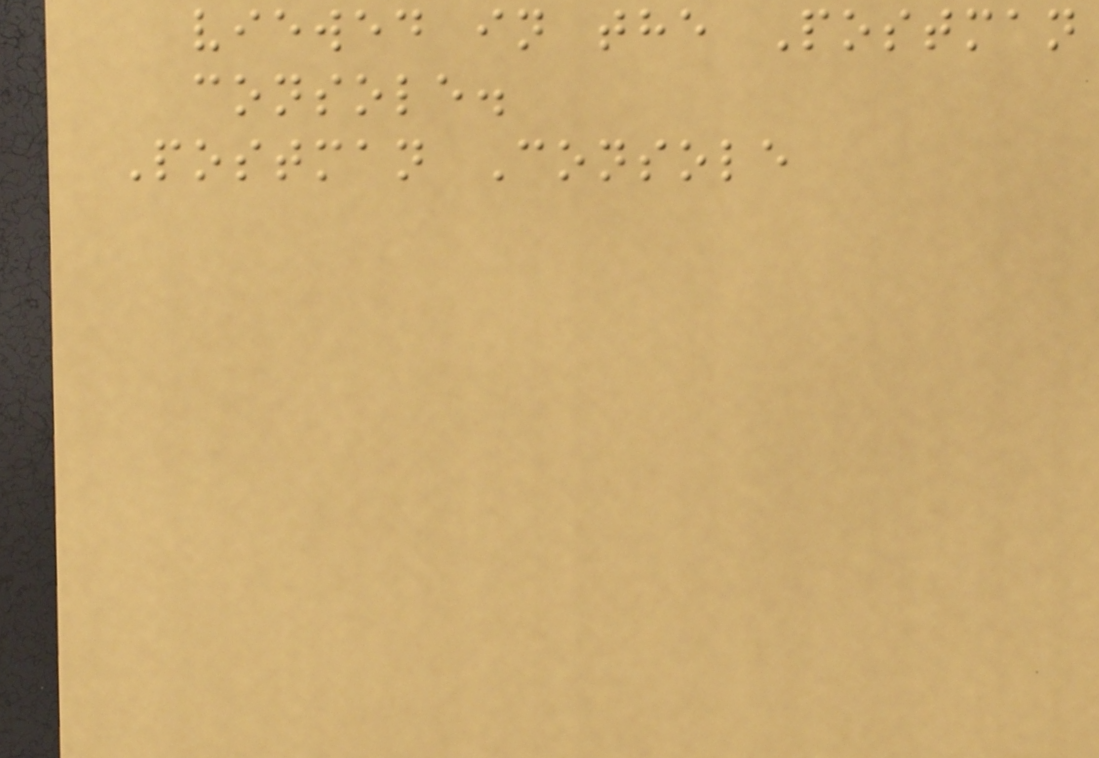viewed in the Postman
console.
Postman Console
